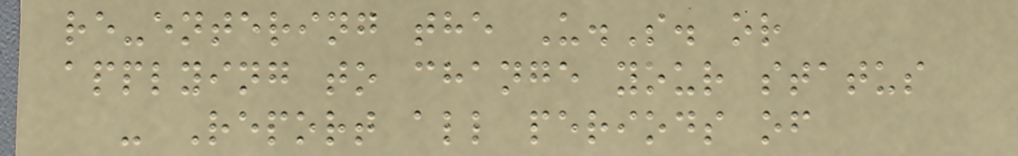re-entering the U.S. or
applying to change your status
- Report all periods of
